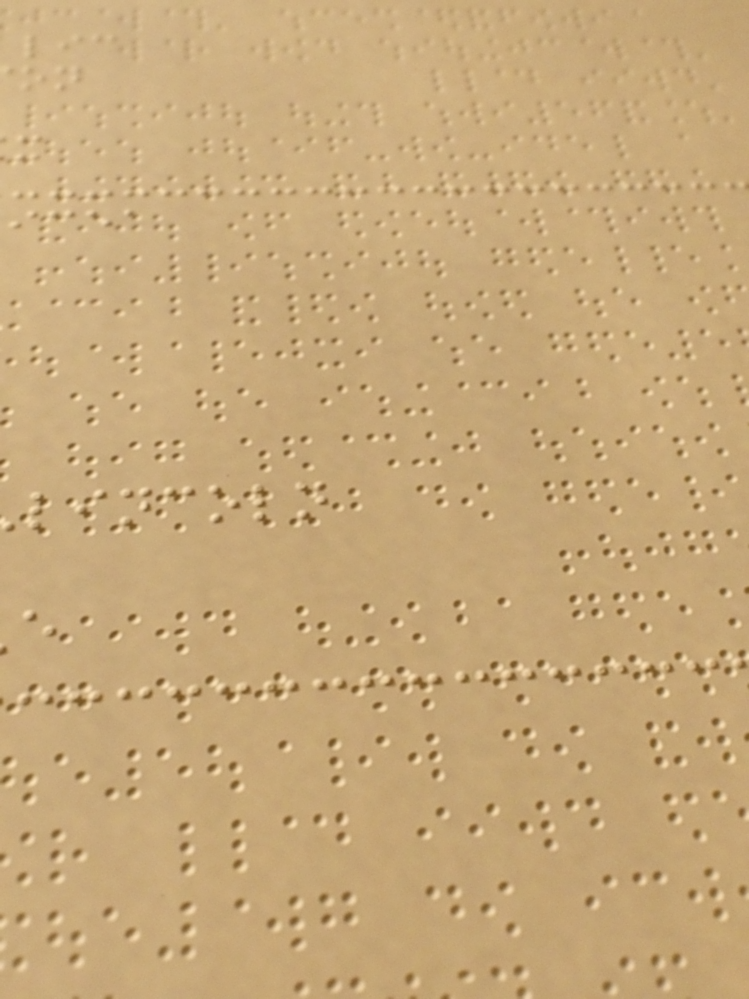icea
lincoln
